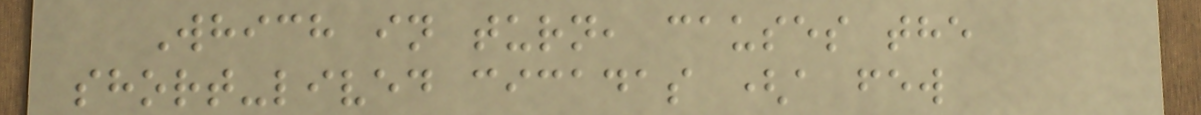Which in turn, causes the
short-lived cicadas (a few
